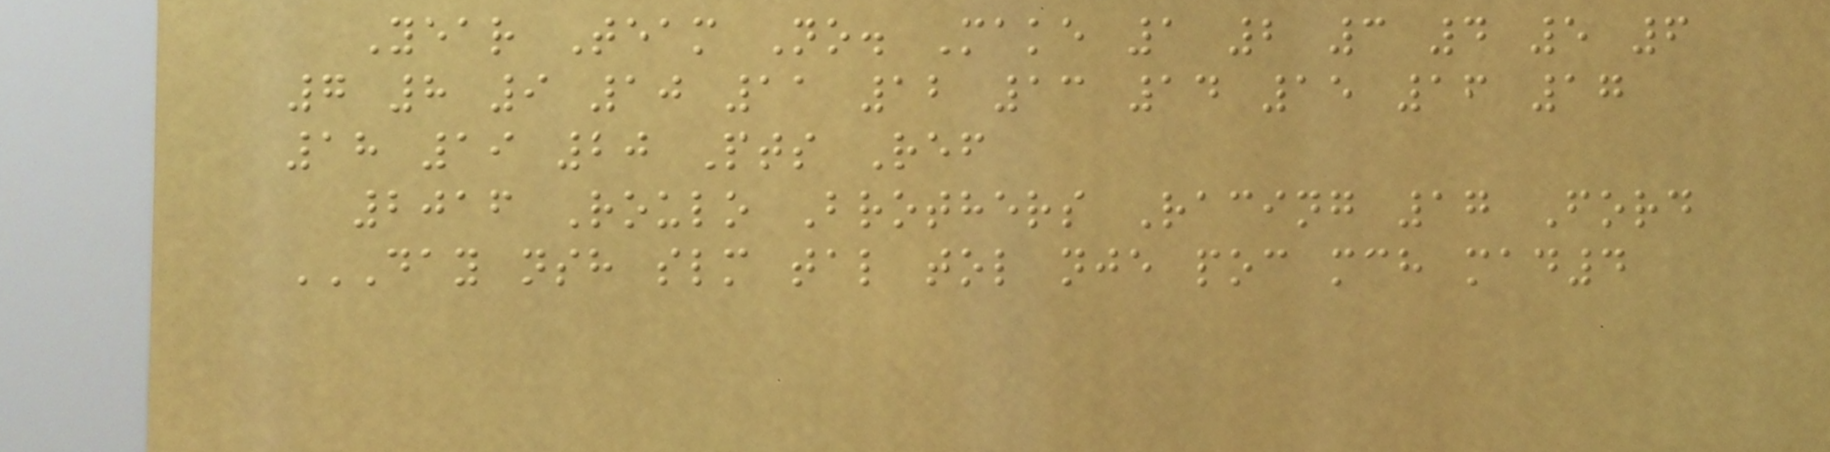Year Team No. Make 1 2 3 4 5 6
7 8 9 10 11 12 13 14 15 16 17
18 19 20 Pts Ref
2016 Roulo Brothers Racing 17 Ford
DAY NSH SLM TAL TOL NJE POC MCH MAD4
